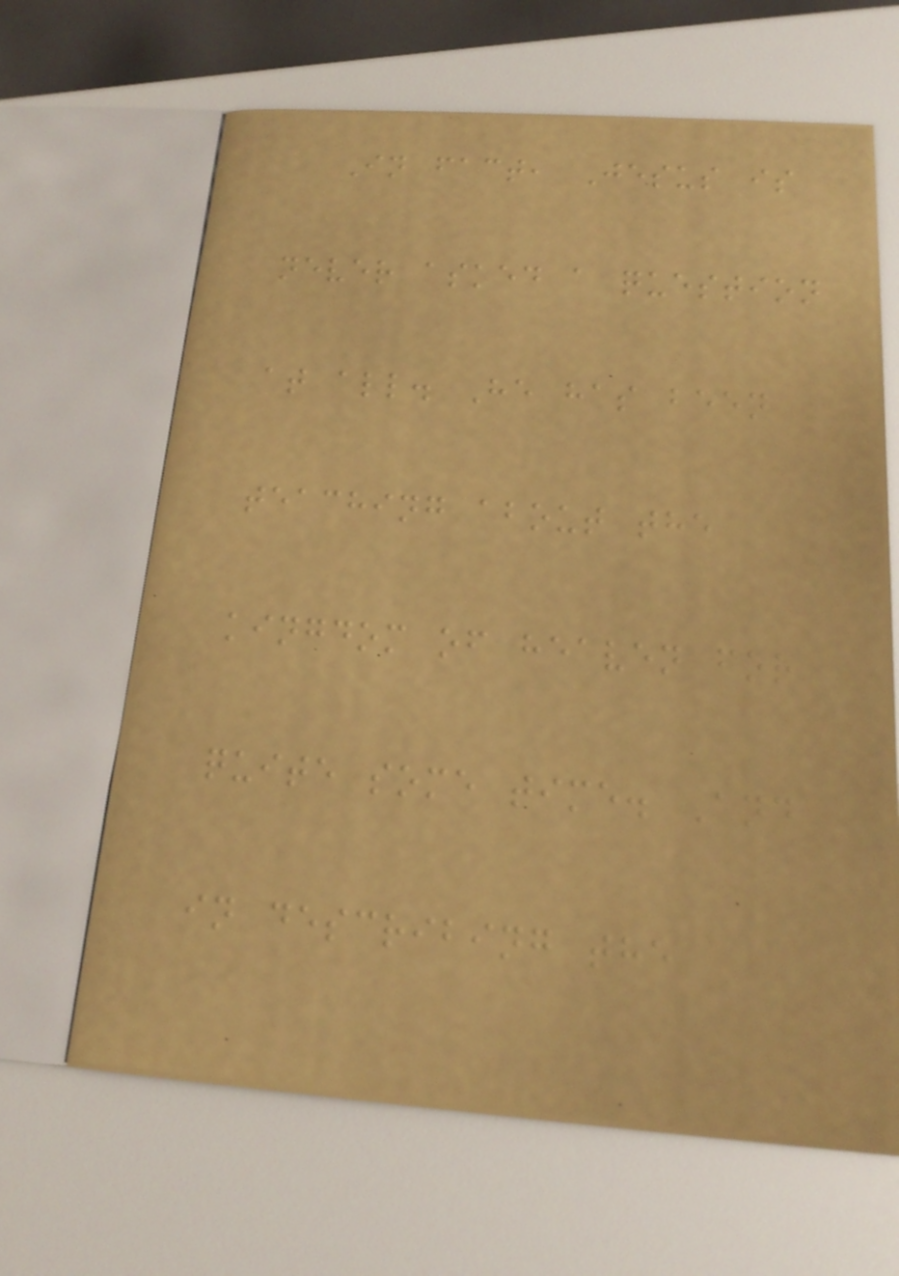In fact, Jesus is
never asked a question
at all. He has been
teaching about the
kingdom of heaven for
quite some time. And
in describing the
